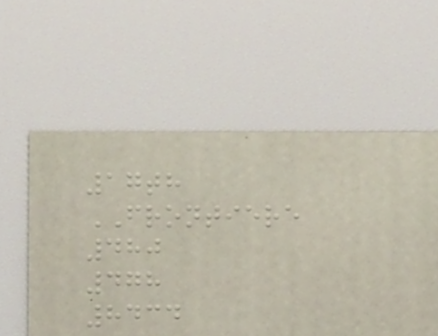17th
FRONTIERE
480
478
8434
